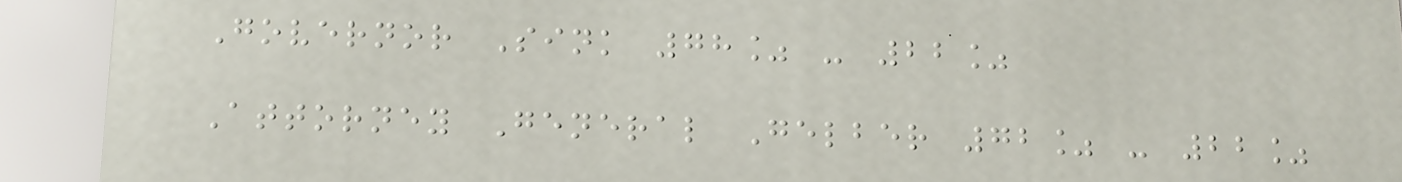Governor Sink 78% - 22%
Attorney General Gelber 72% - 22%
